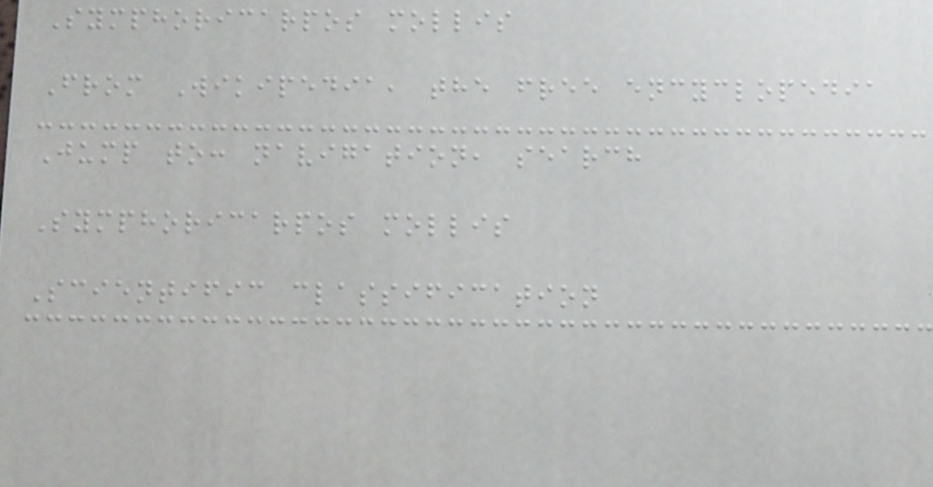Symphoricarpos mollis
From Wikipedia, the free encyclopedia
Jump to: navigation, search
Symphoricarpos mollis
Scientific classification
